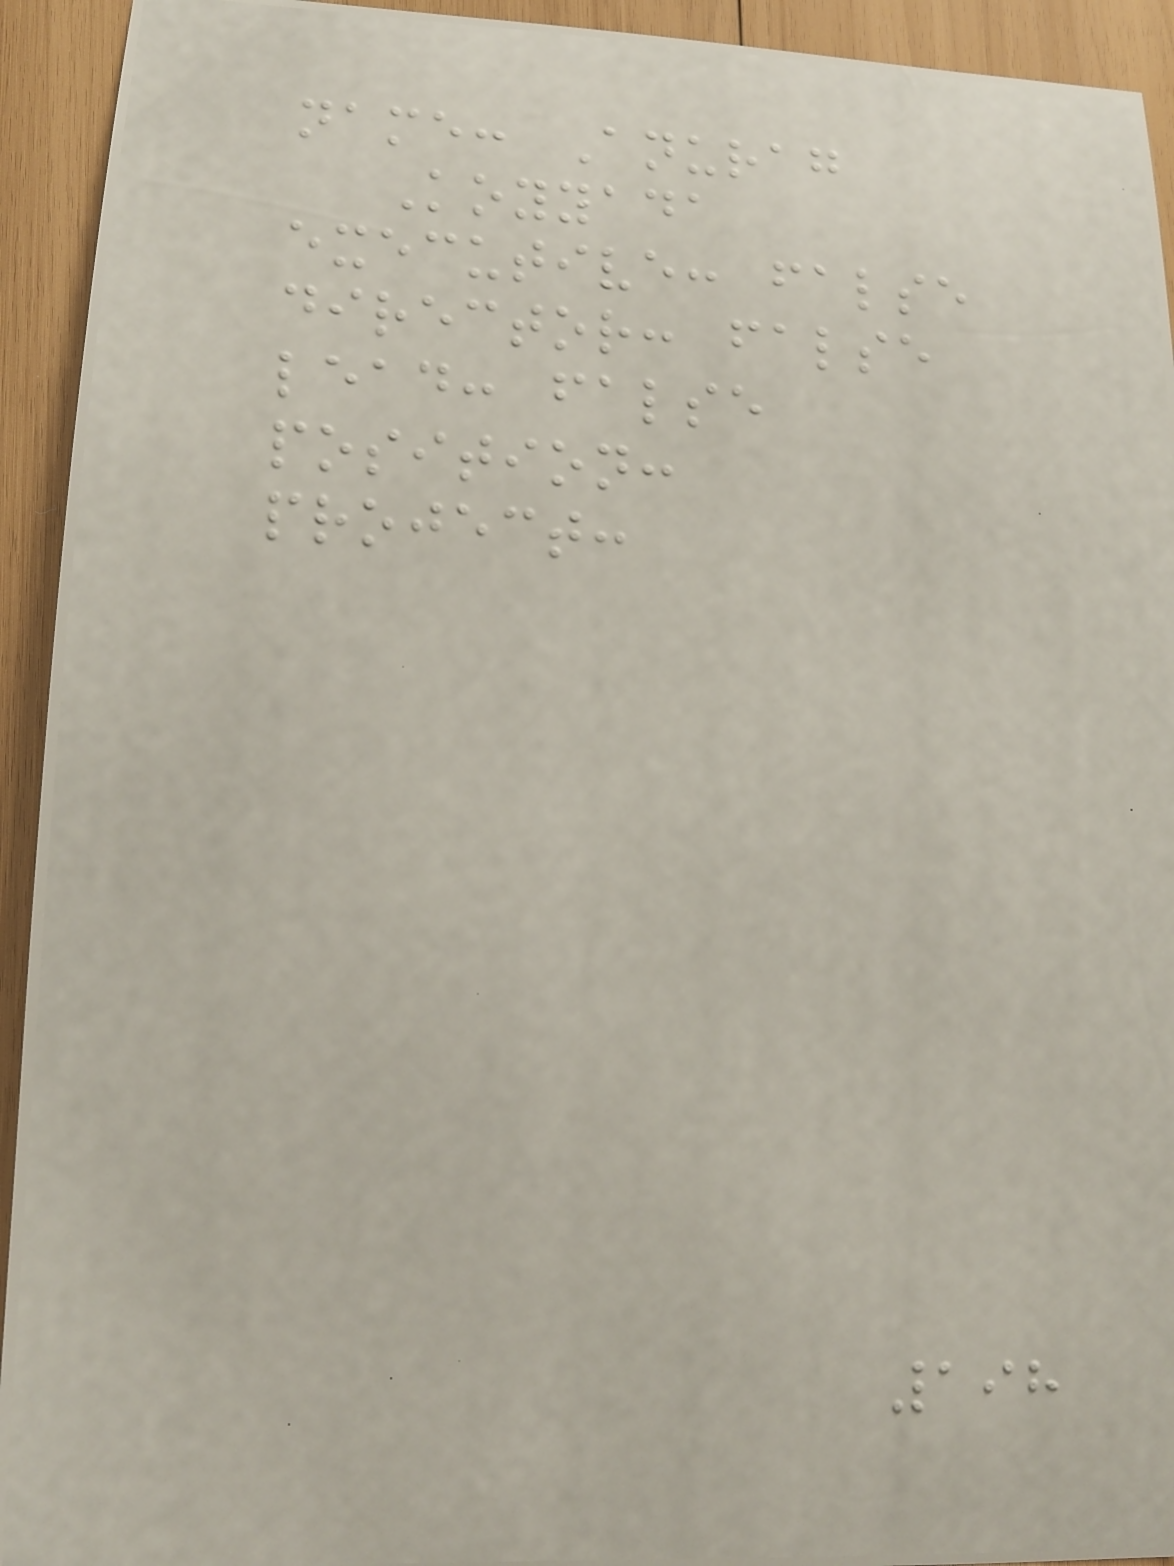name: Anurag
Koyyada
executive: false
director: false
lead: false
position:
project:
198
